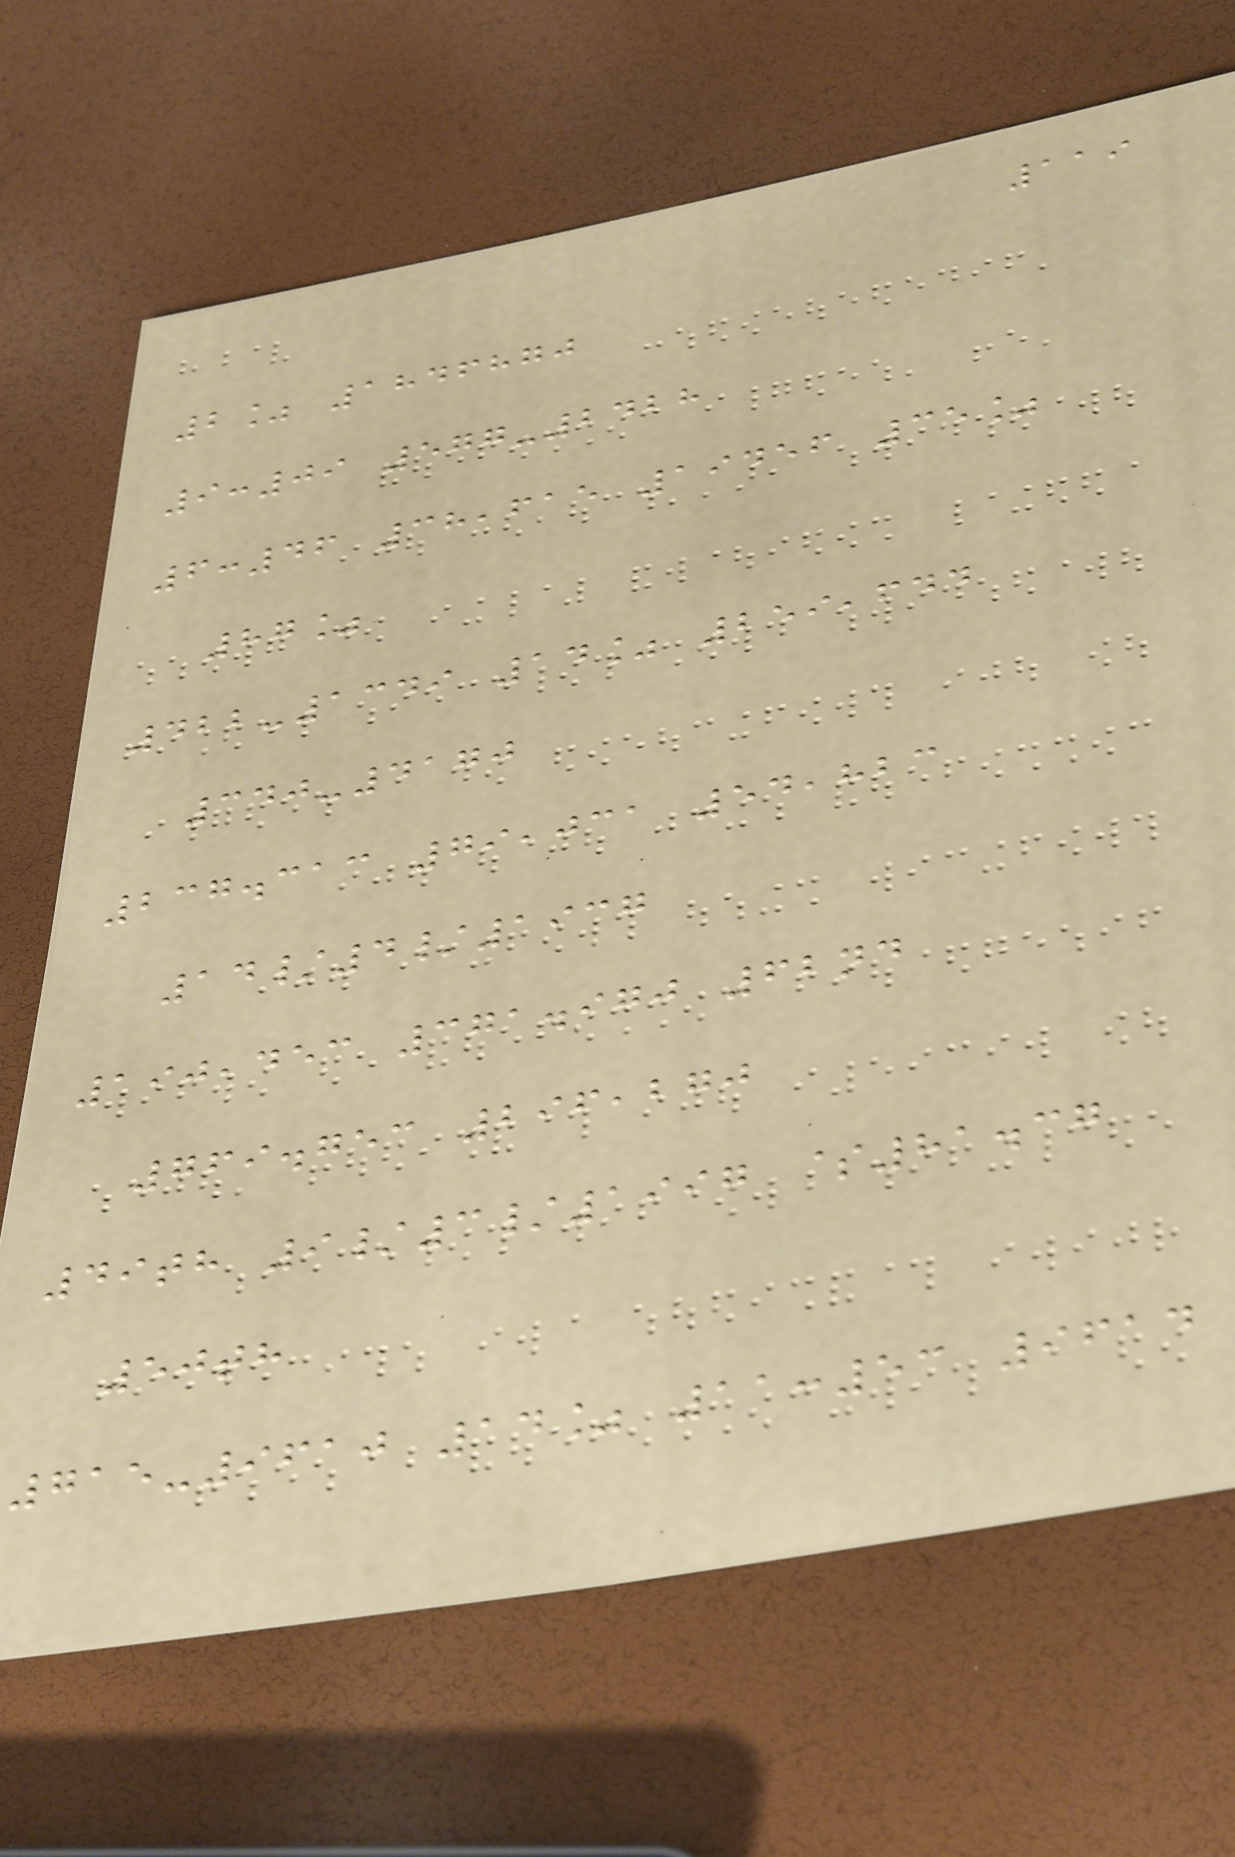119
2% 1846870
9:09 577-2428
6:46 38,615 19456 35%
87%
422-1349 14% 259,644
340-4170
237.313 79,031 54,823
14/4/1937
190,453 371.970 62nd
769.753 296,270
49th 9/3/1997 $81.37
50th
715-9610 14% 11:53 9614
